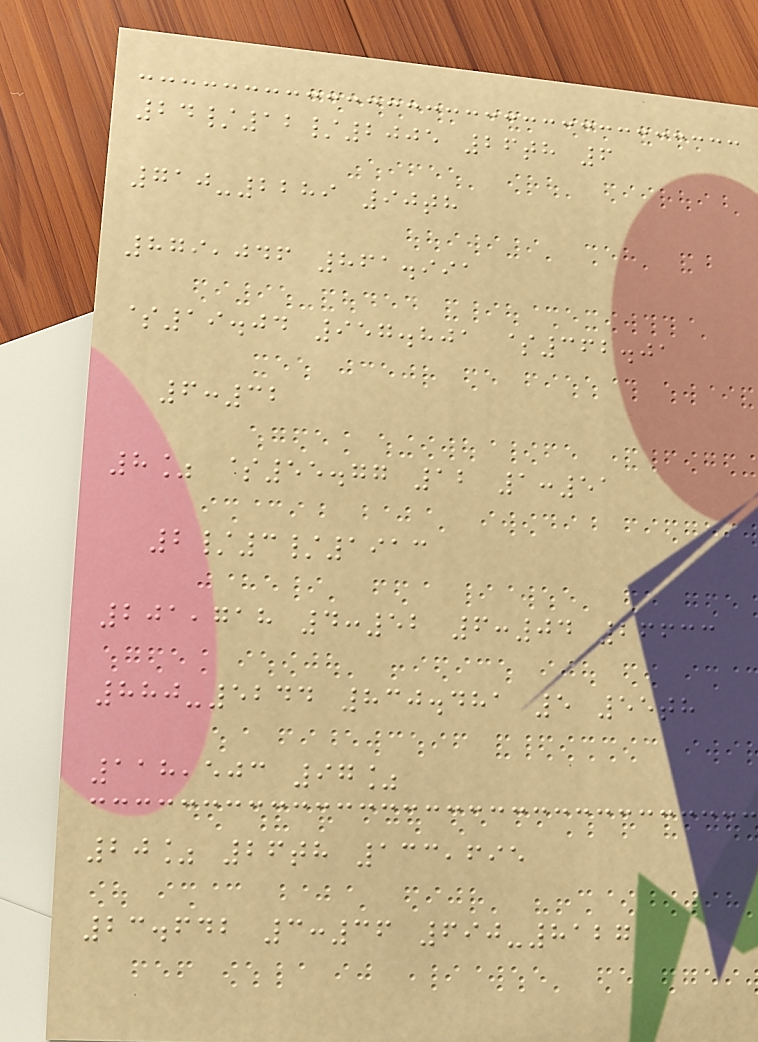24/12/2005 26th 6
710-2289 90th
879,046 861.991
$19.04 957.801 $362.01
6:32
8% $55.77 12 1:51
2/3/1913
201,718 4:52 6:04 26633
880-5244 830.481 5 55th
118,503 97%
20% 26th 133,695
23.642 3:36 690-8127
